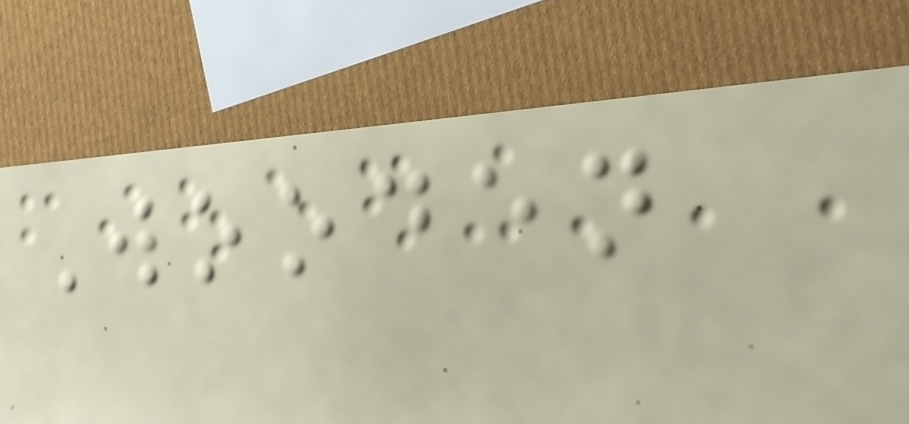Wooden
